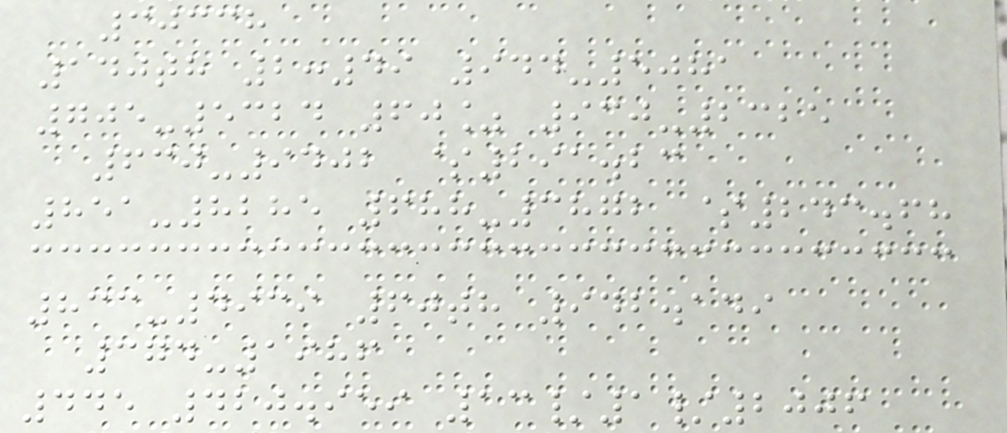30338
140th 2:49 944-5081
705-5324 60% 930-2325
630-9402 $291.23
851-8285 688-3872 $243.68
833-4939 60th 942.149
374-1986
445 420.959 13/1/2006
